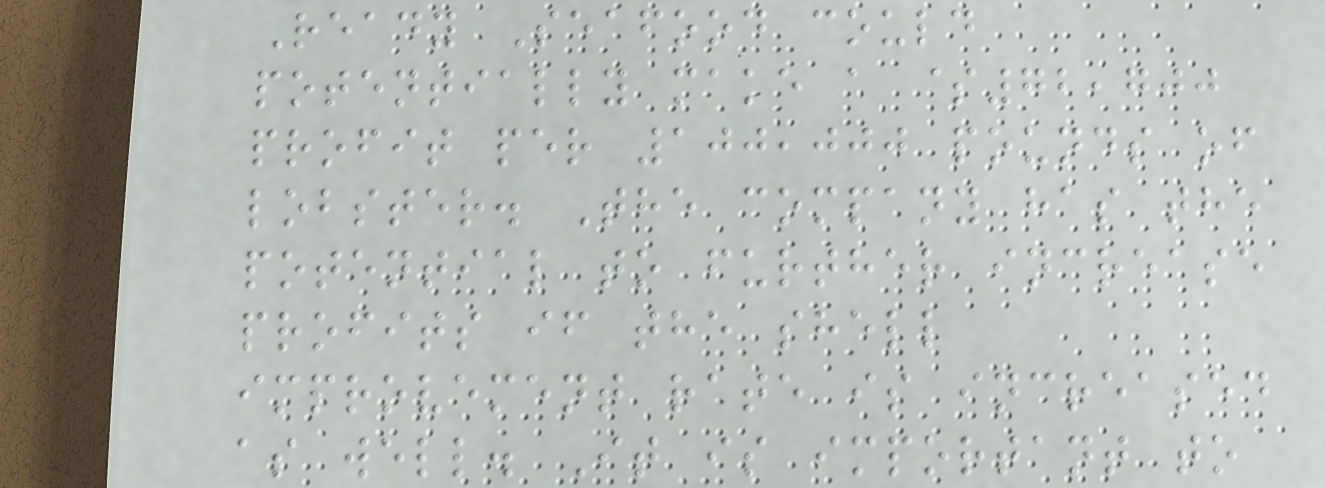Ready Seafood could
potentially make a $72,700
profit per 100,000 pounds of
lobster. The company has the
potential to further increase
profits if the shell
improvement rate is increased
as well. It is important to
